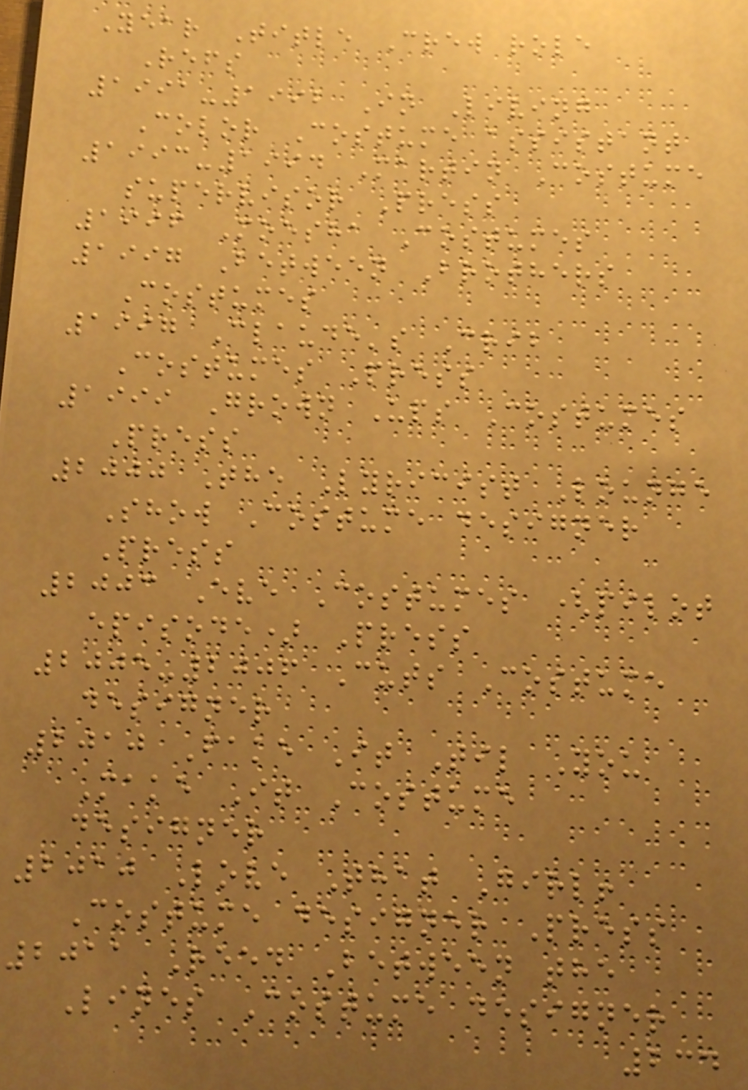Year Title Crew role
Refs
1991-1992 In Living
Color Costume assistant
1993-1994 Martin Costume
supervisor Press
1996 Moesha Costumes
1997 Between Brothers
Costumes
1997 Claude's Crib
Costumes Press
1999 Grown Ups Costumes
Press
2000 The Lyricist Lounge
Show Costume designer
Press
2003 Eve Costumes (pilot
episode) Press
2005-2006 Cuts Costume
designer
2010 Fake It Til You
Make It Costume
designer
2010 Love That Girl!
Costume designer Press
2011 Reed Between the
Lines Costume designer
234
